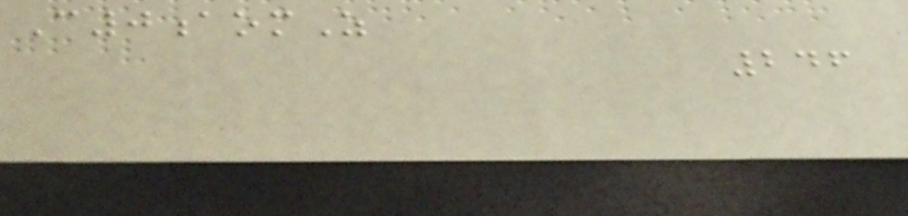C0aomZ
246
